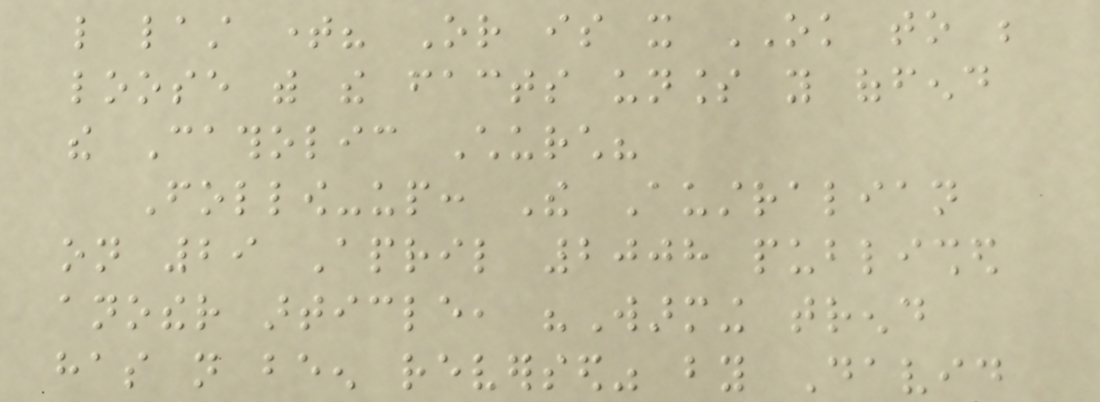like last time? Or is it OK to be
loose with the facts unless you offend
the Catholic Church?
Follow-up: The Australian
on 29 April 2008 published
another article, "Warming trend
has not been reversed" by David
